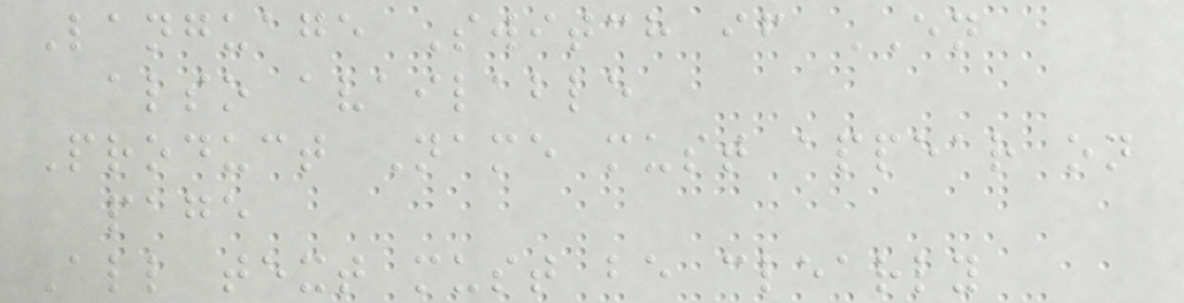Language Switch if EN
also available
Product Name must appear on
page
All text must be clearly
